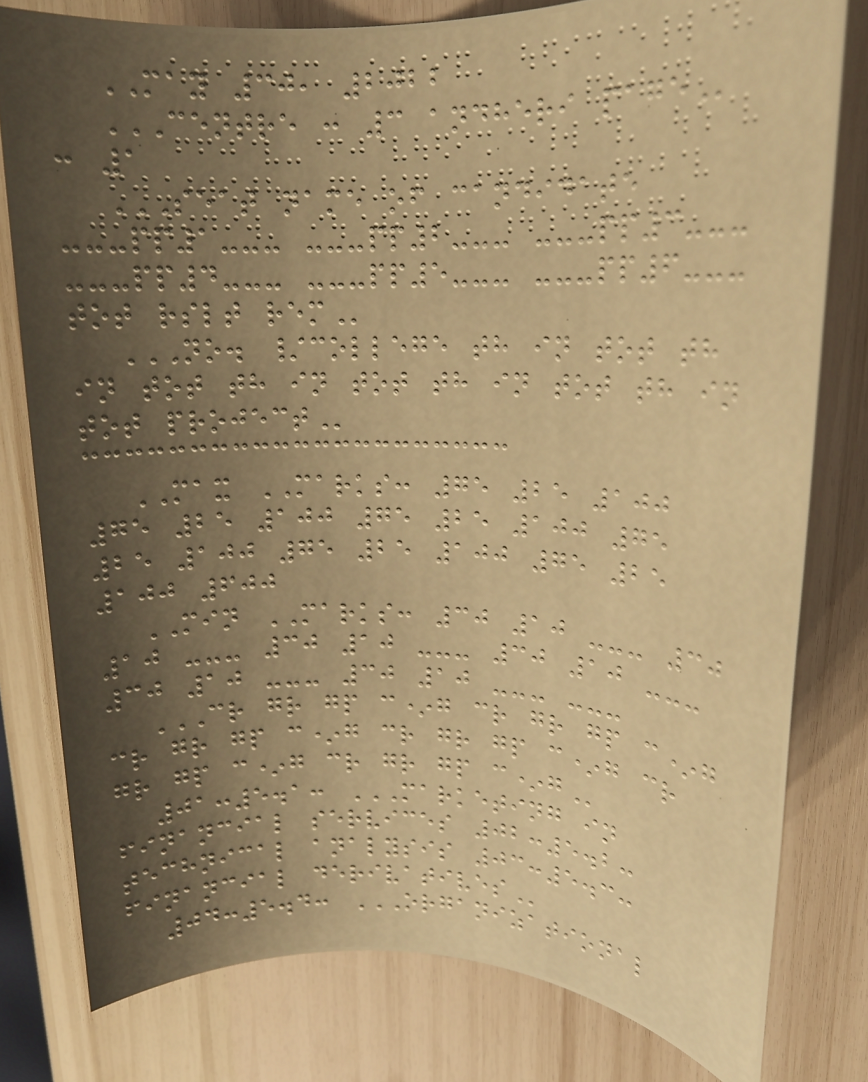MAY 30, 2022
CENTRE : 3 ANDHERI PAGE
: 1
SEAT NAME OF CANDIDATE
---PP1--- ---PP2--- ---PP3---
---PP4--- ---PP5--- ---PP6---
TOT RSLT REM
NO. /COLLEGE TH IN TOT TH
IN TOT TH IN TOT TH IN TOT TH IN
TOT PROJECT
MAX MARKS: 75 25 100
75 25 100 75 25 100 75
25 100 75 25 100 75 25
100 600
MIN MARKS: 30 10 --- 30
10 --- 30 10 --- 30 10 ---
30 10 --- 30 10 --- ---
CR GR GP C*G CR GR GP C*G
CR GR GP C*G CR GR GP C*G CR
GR GP C*G CR GR GP C*G
01:5.1: MARKETING IN
FINANCIAL SERVICES 02:5.2:
TECHNICAL ANALYSIS 03:5.3:
FINANCIAL DERIVATIVES
04:5.4: ORGANIZATIONAL
